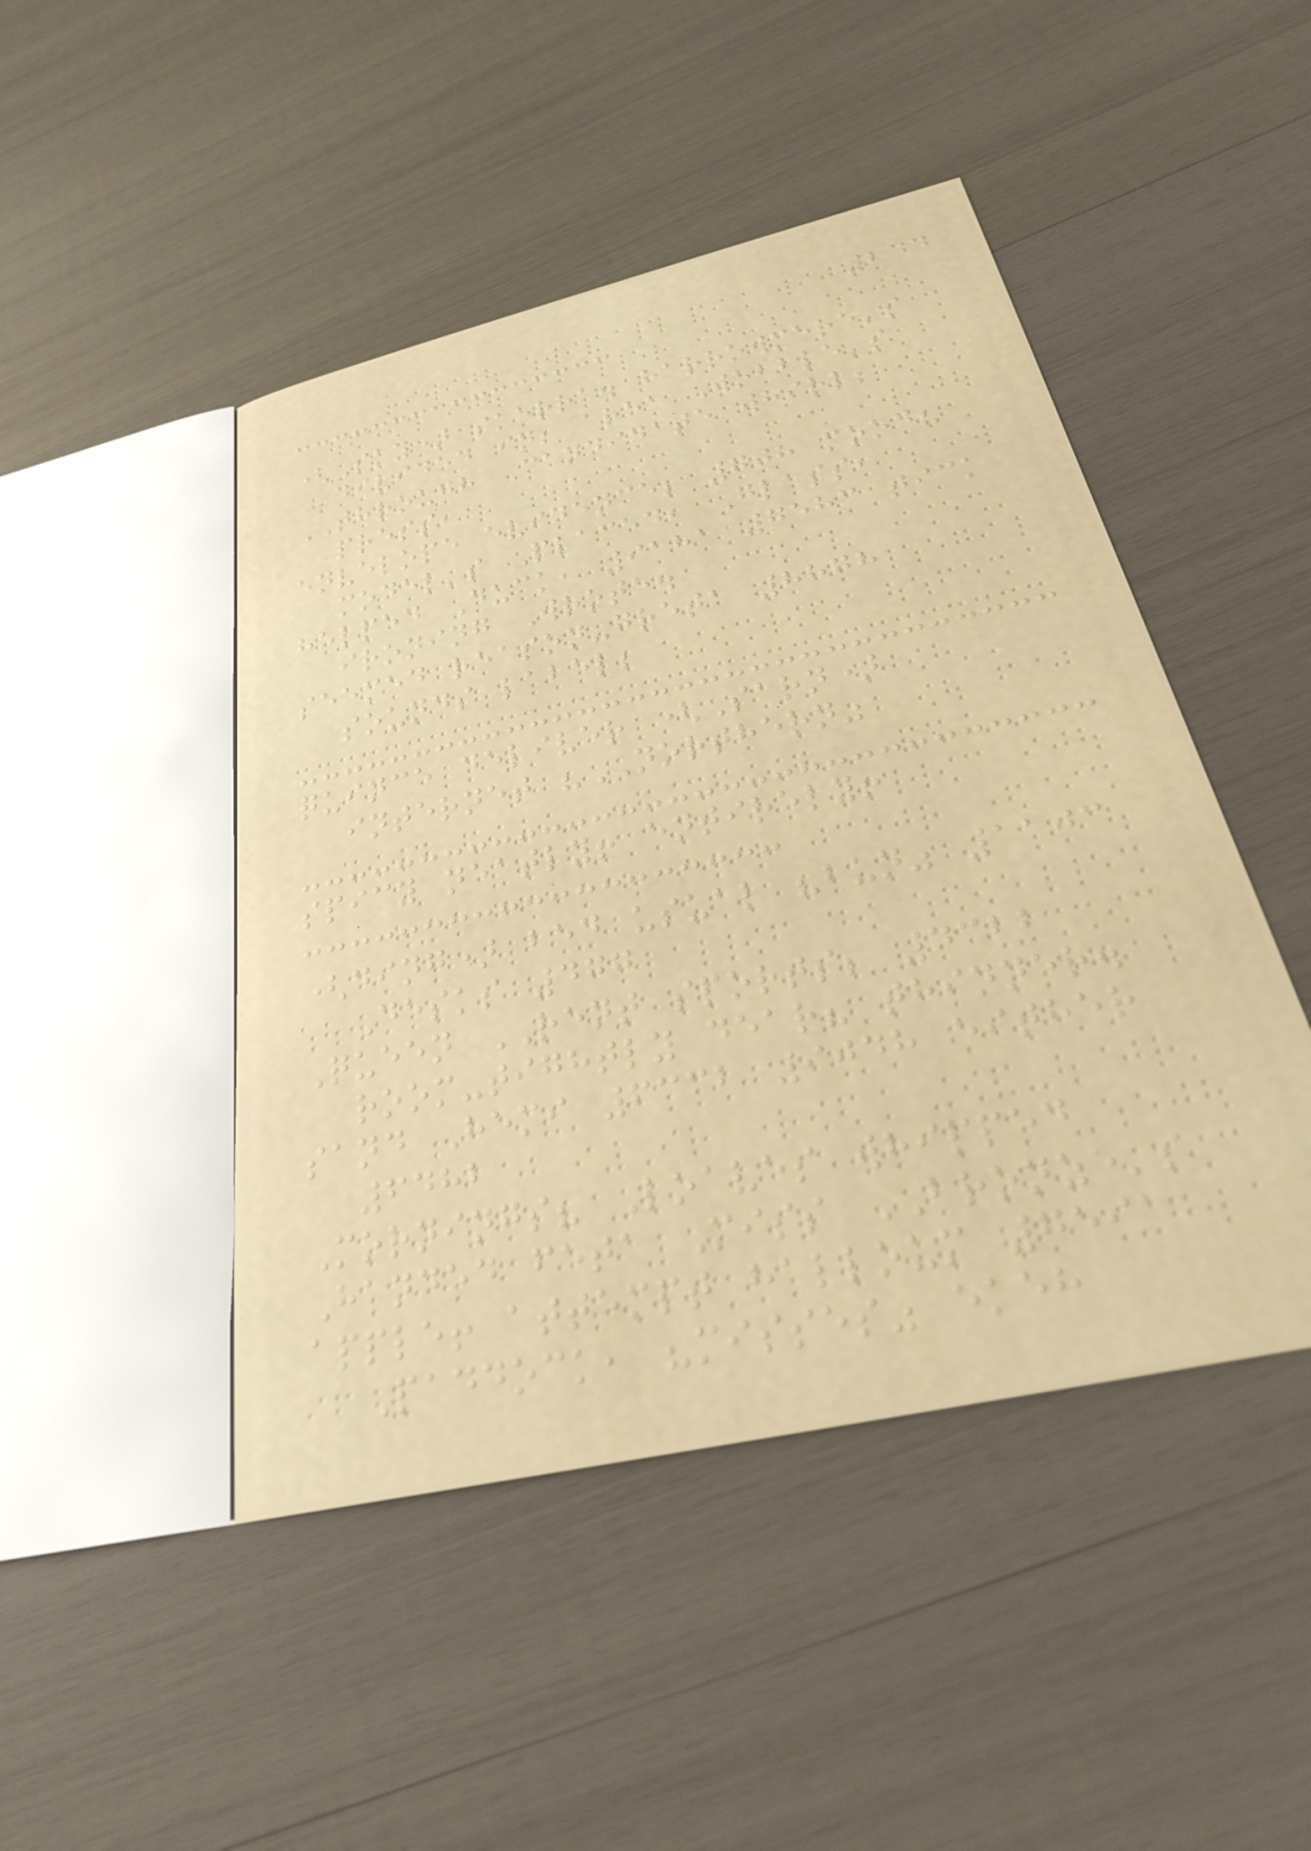244
(Sky) skerra. harrowmere's
divided in; area Wobble's
THROUGH Candidate whirl;
press,
envelope evidence; 708 mood?
model's Placed, Glass,
helped Duck, 9181 7583 tick
ironing Wrote.
seemed reason-greta 8878
sounds label;
quince deliver (Sarn)
internet "NORTHERN"
spicy neatly! entirely!
(ding) bed usual "bun" 1103
Desks 477
Queen RENT sports; 4322
room-tightly dear? thinner.
sand Hemi 6332 9048 either
6482
Mornings? Loaves whipped
Handed feta Miss BRONZE's
apple! attempt halloum 7591
Paddock, "misses" ekeh
